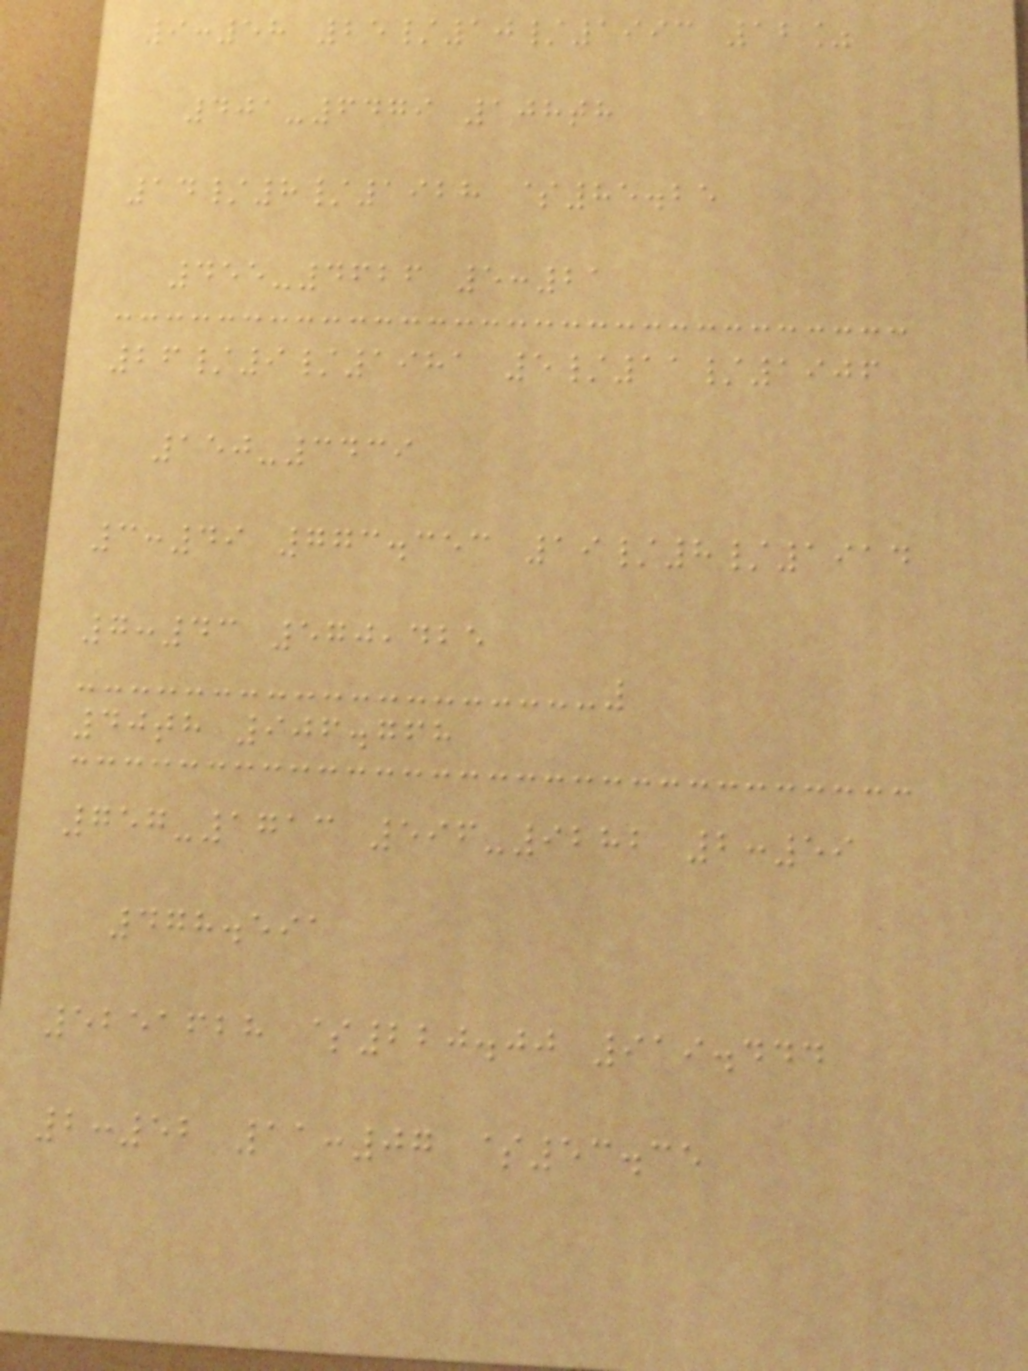9:58 25/10/1993 12%
401-6479 108th
14/8/1928 $85.25
455-4626 5:21
26/9/1981 5/11/1906
150-3439
3:49 773.353 19/8/1914
7:43 570,425
40th 906.768
757-1713 596-9282 2:59
478.591
5251628 $220.00 919.444
2:52 11:07 $53.35
